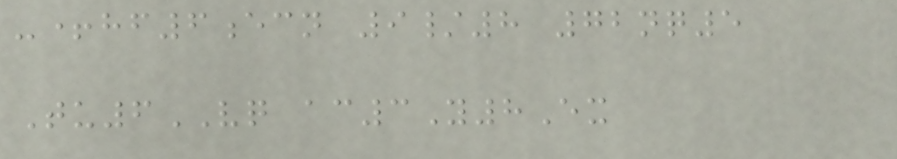-+hf6ecn 9/8 72nq5
Tu6VQ ac3Y8Ex
